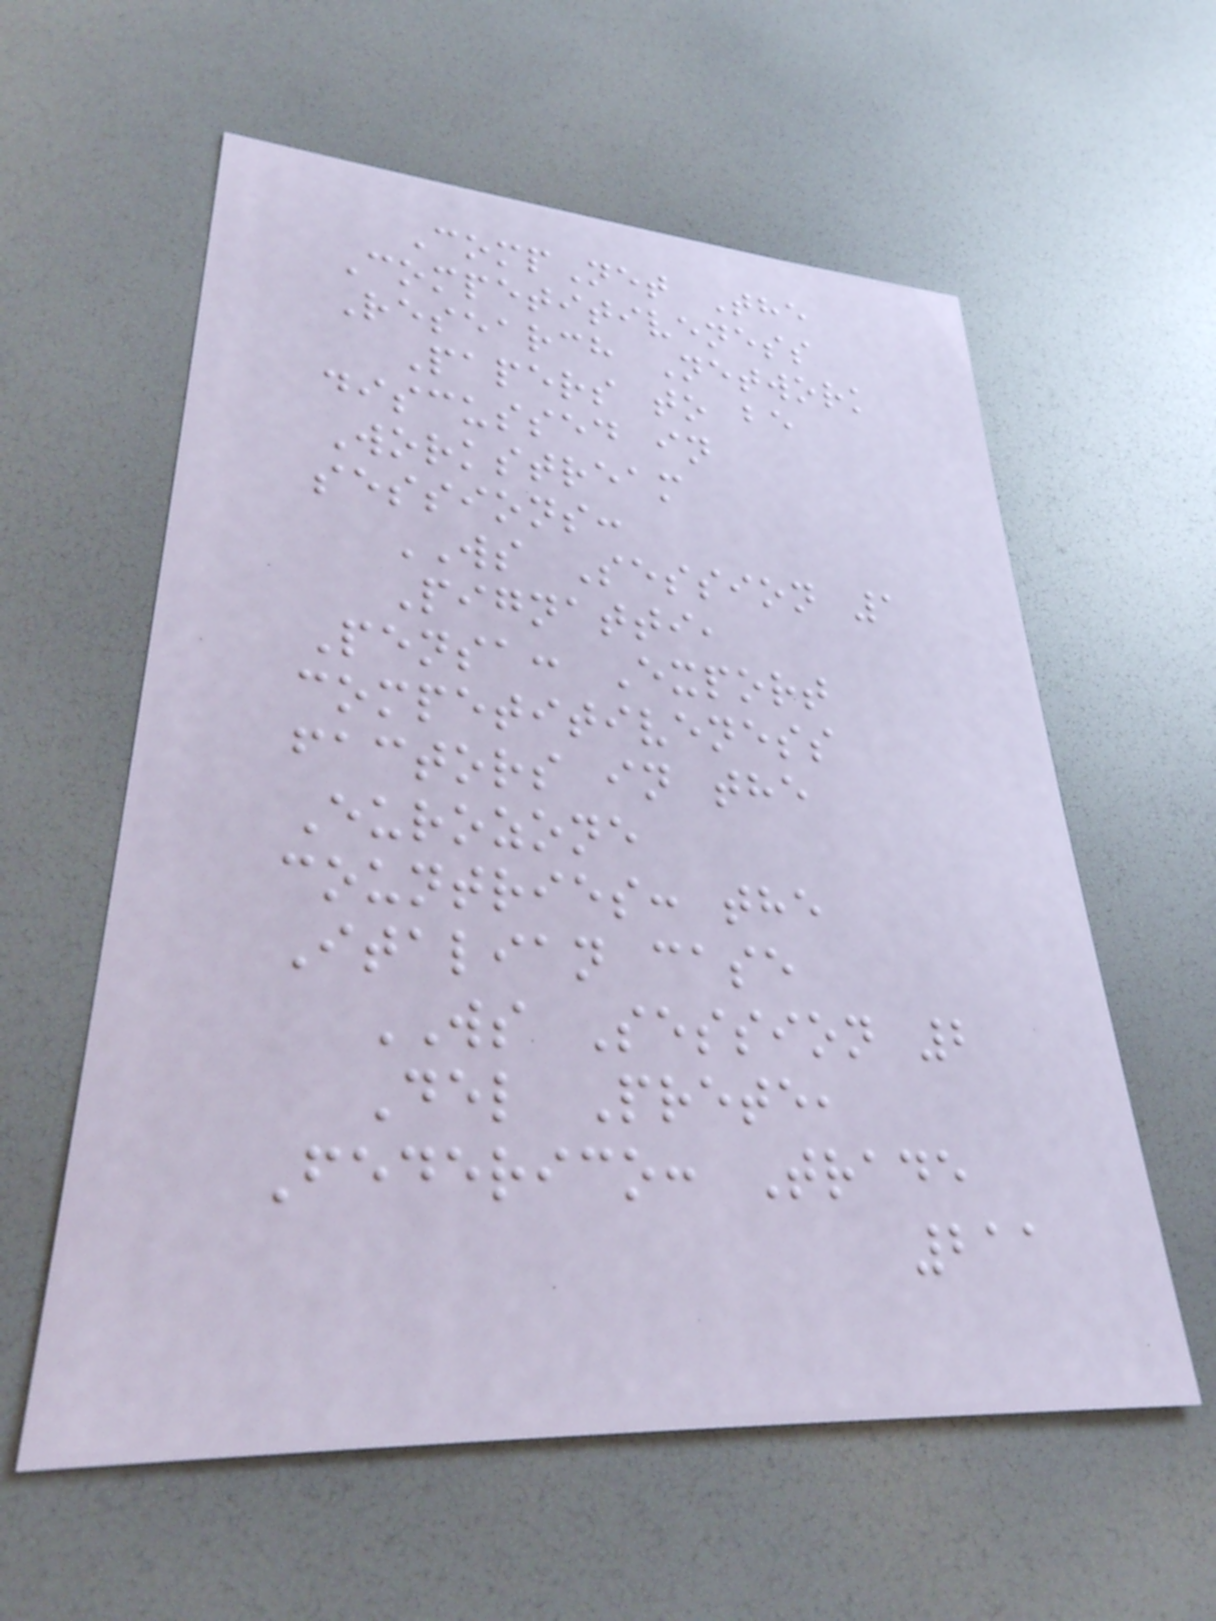CompNet The
Competitiveness
Research Network
Papers to be
discussed in
Workstream
sessions:
WS Session 1
Pignatti,
Pensa: Export
competitiveness
factors in the
Eurozone
countries: the
Italian case
WS Session 2
Del Prete,
Federico: Trade
211
